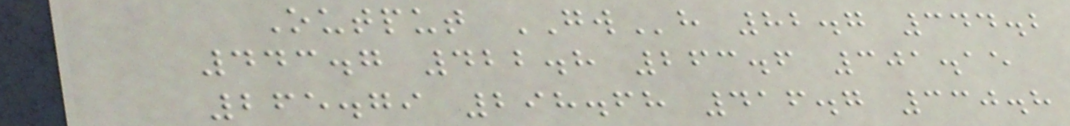Output GWh 82.7 344.2
443.7 422.8 263.6 301.15
265.79 298.68 416.7 330.8
